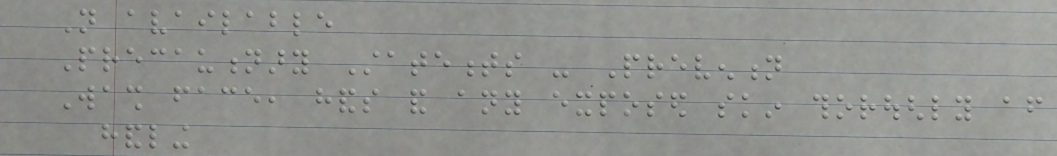Not available
Precautionary Statements - Prevention
Wash face, hands and any exposed skin thoroughly after
handling
